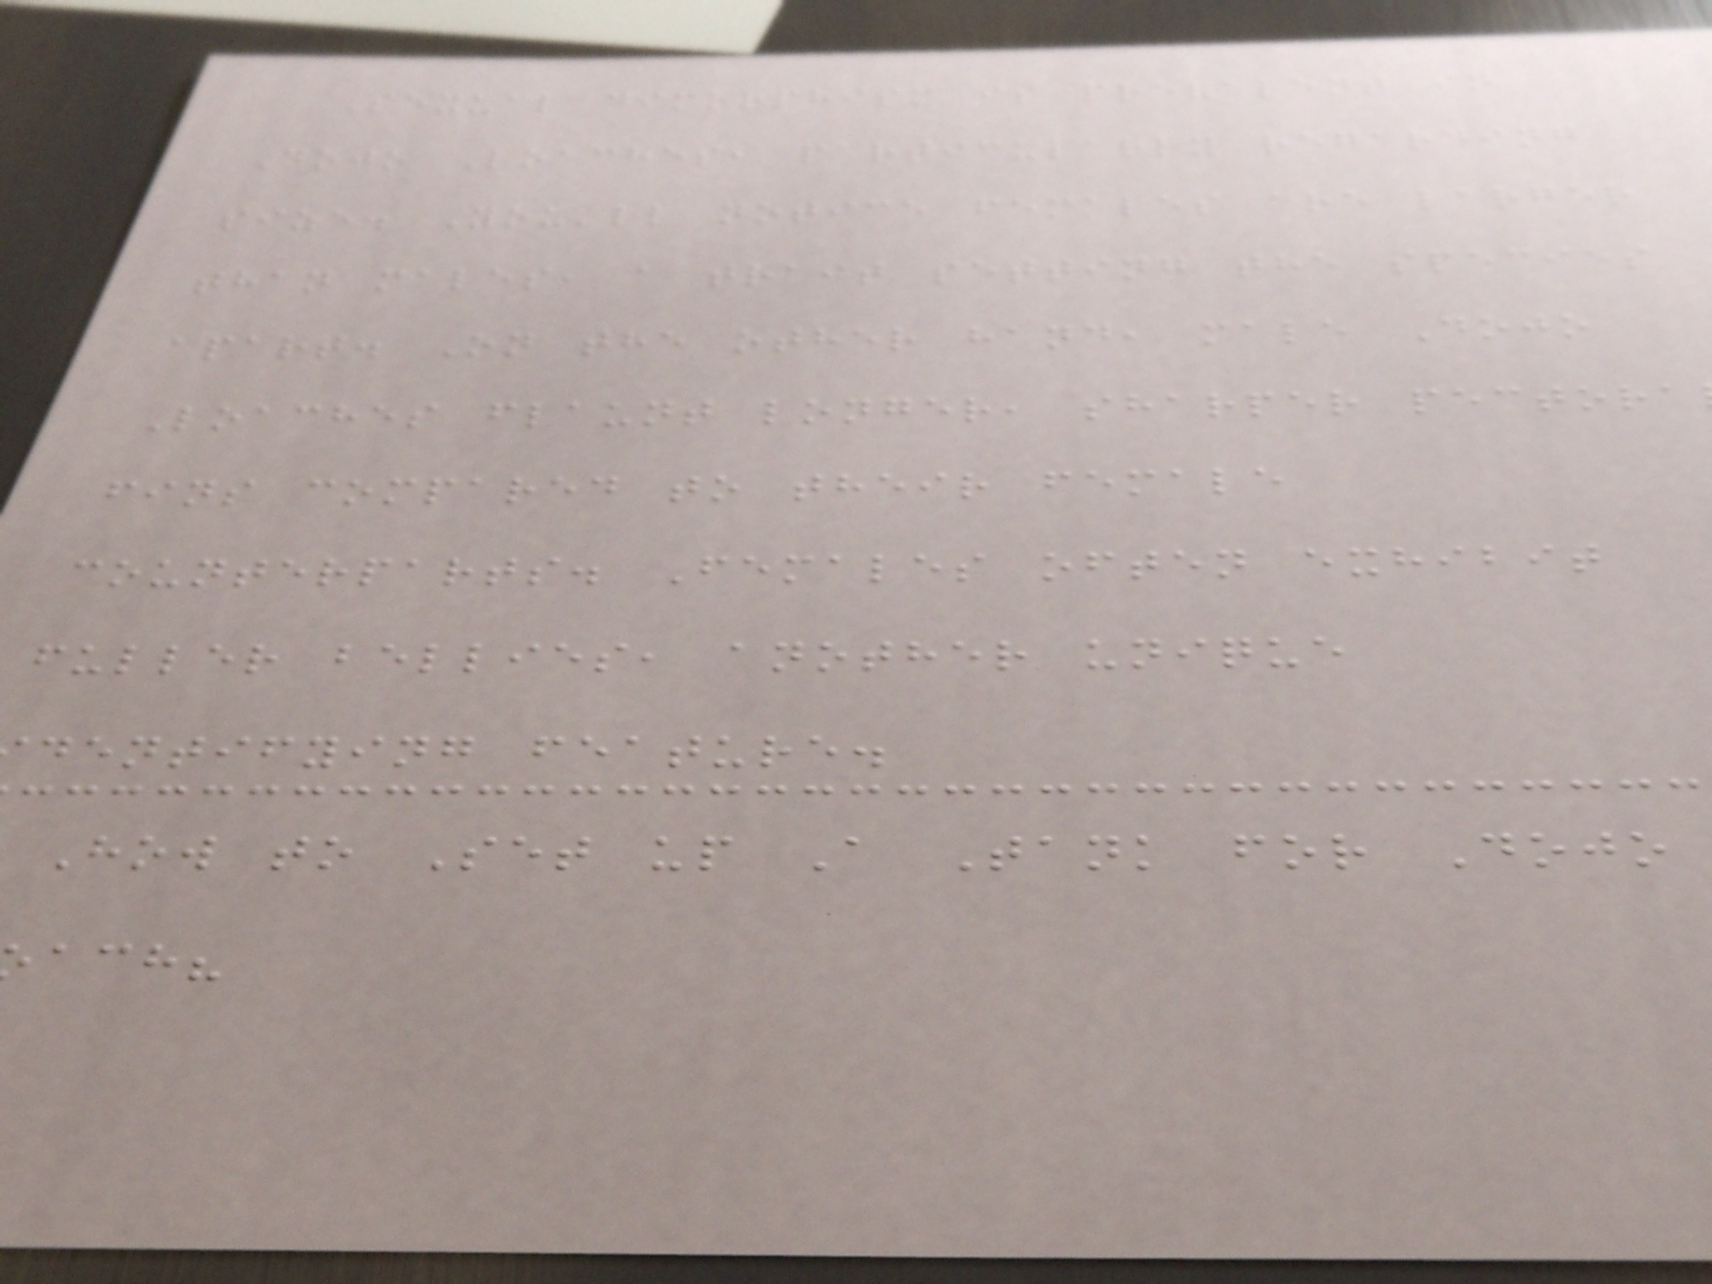Sexual dimorphism is prevalent in
Dojo Loaches, particularly regarding
size. You'll notice females are larger
than males, a trait setting the species
apart. On the other hand, male Dojo
Loaches flaunt longer, sharper pectora
fins compared to their female
counterparts. Females often exhibit
fuller bellies, another unique
dentifying feature.
How to Set up A Tank for Dojo
ach?
